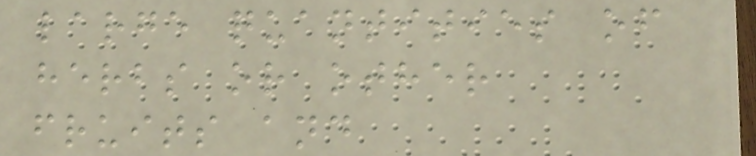large quantities of
herbs or other
fruits and
